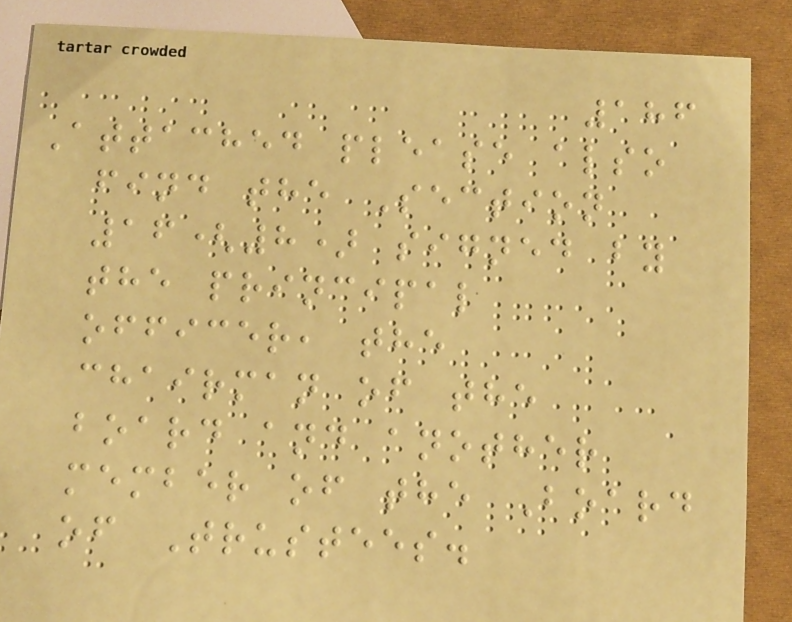186
Attached please also
find the Section
16(8) signed by
the principal
officer, the
chairman of the
board and another
member of the Board
of Trustees.
